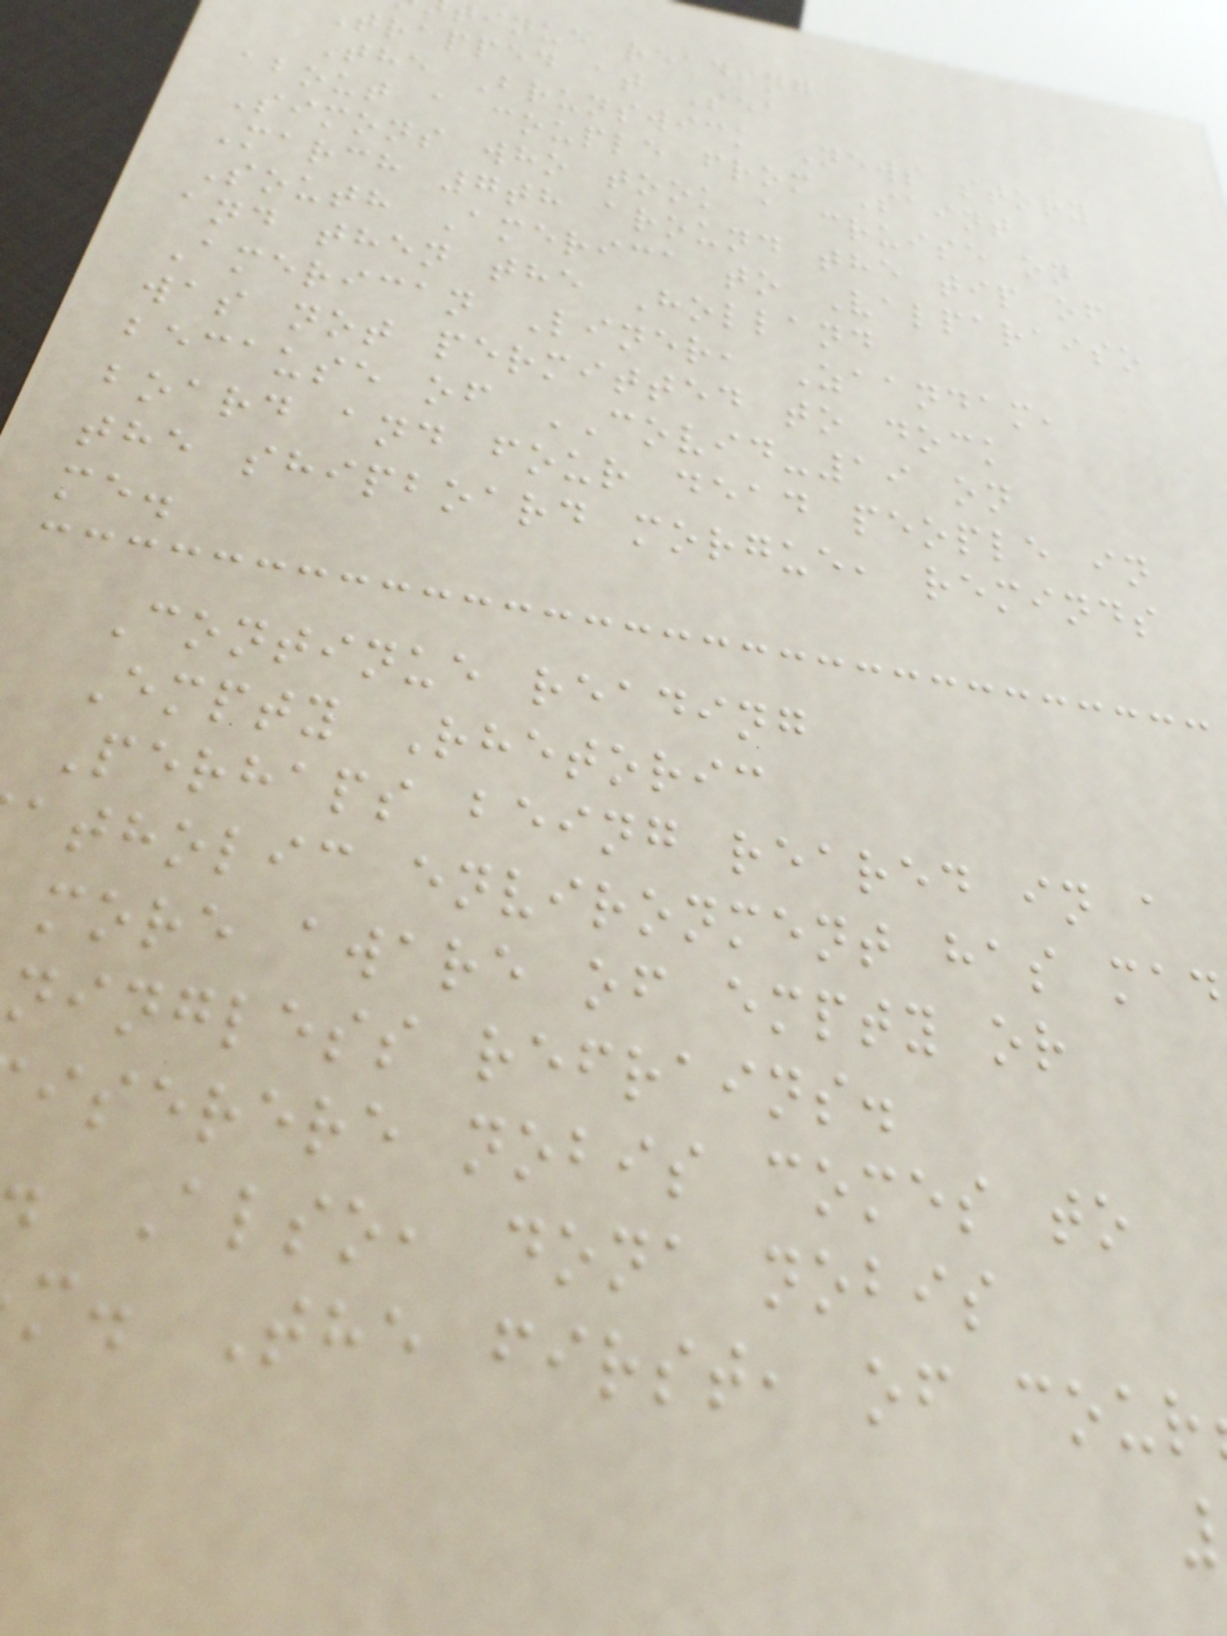inue reading
Trapped at Sea
The Brunswick News story
about a couple from Saint
Simons who took a cruise on
March 7th around the tip of
South America to Valparaiso
and then the Holland
American Liner, Zaandam,
was not permitted to dock
because of COVID-19 on
board and four dead people in
the shipboard morgue, reminds
me.
Continue reading
Empty Rhetoric
Perhaps being reared in a
atholic environment has mad
more aware of empty or
ningless refrains.
iserere nobis comes to
Also, dona nobis
m. The first, of cour
